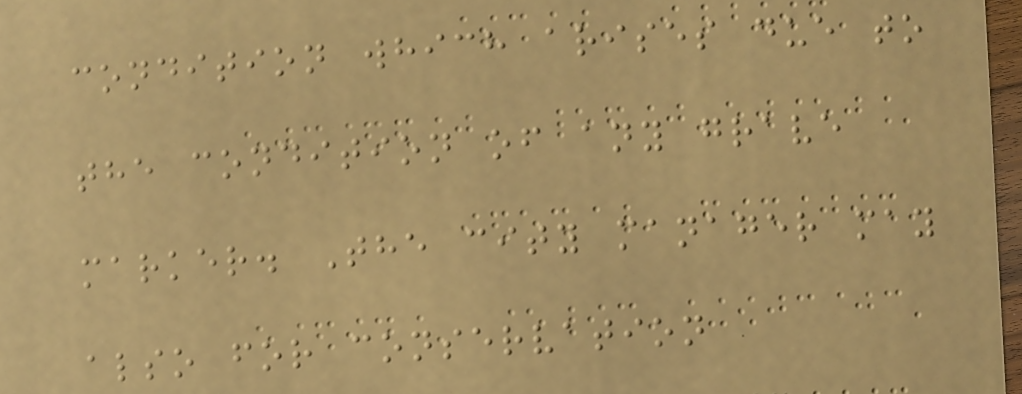condition which arises due to
the condition of any grave
marker. The city manager may
also for conservation
